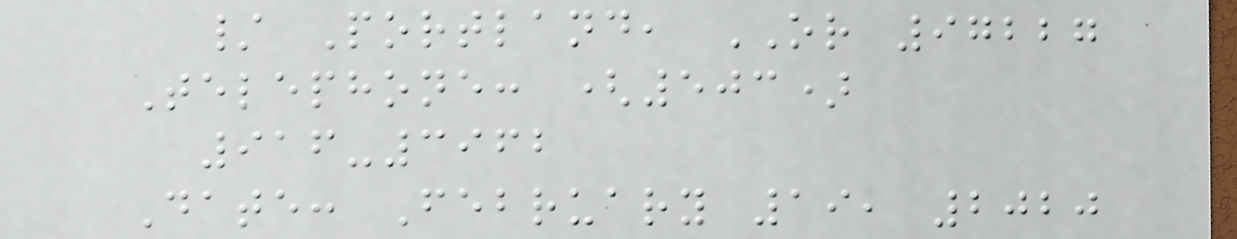/ Portland, OR 97227
Telephone: (503)
916-3962
Date: February 19, 2020
